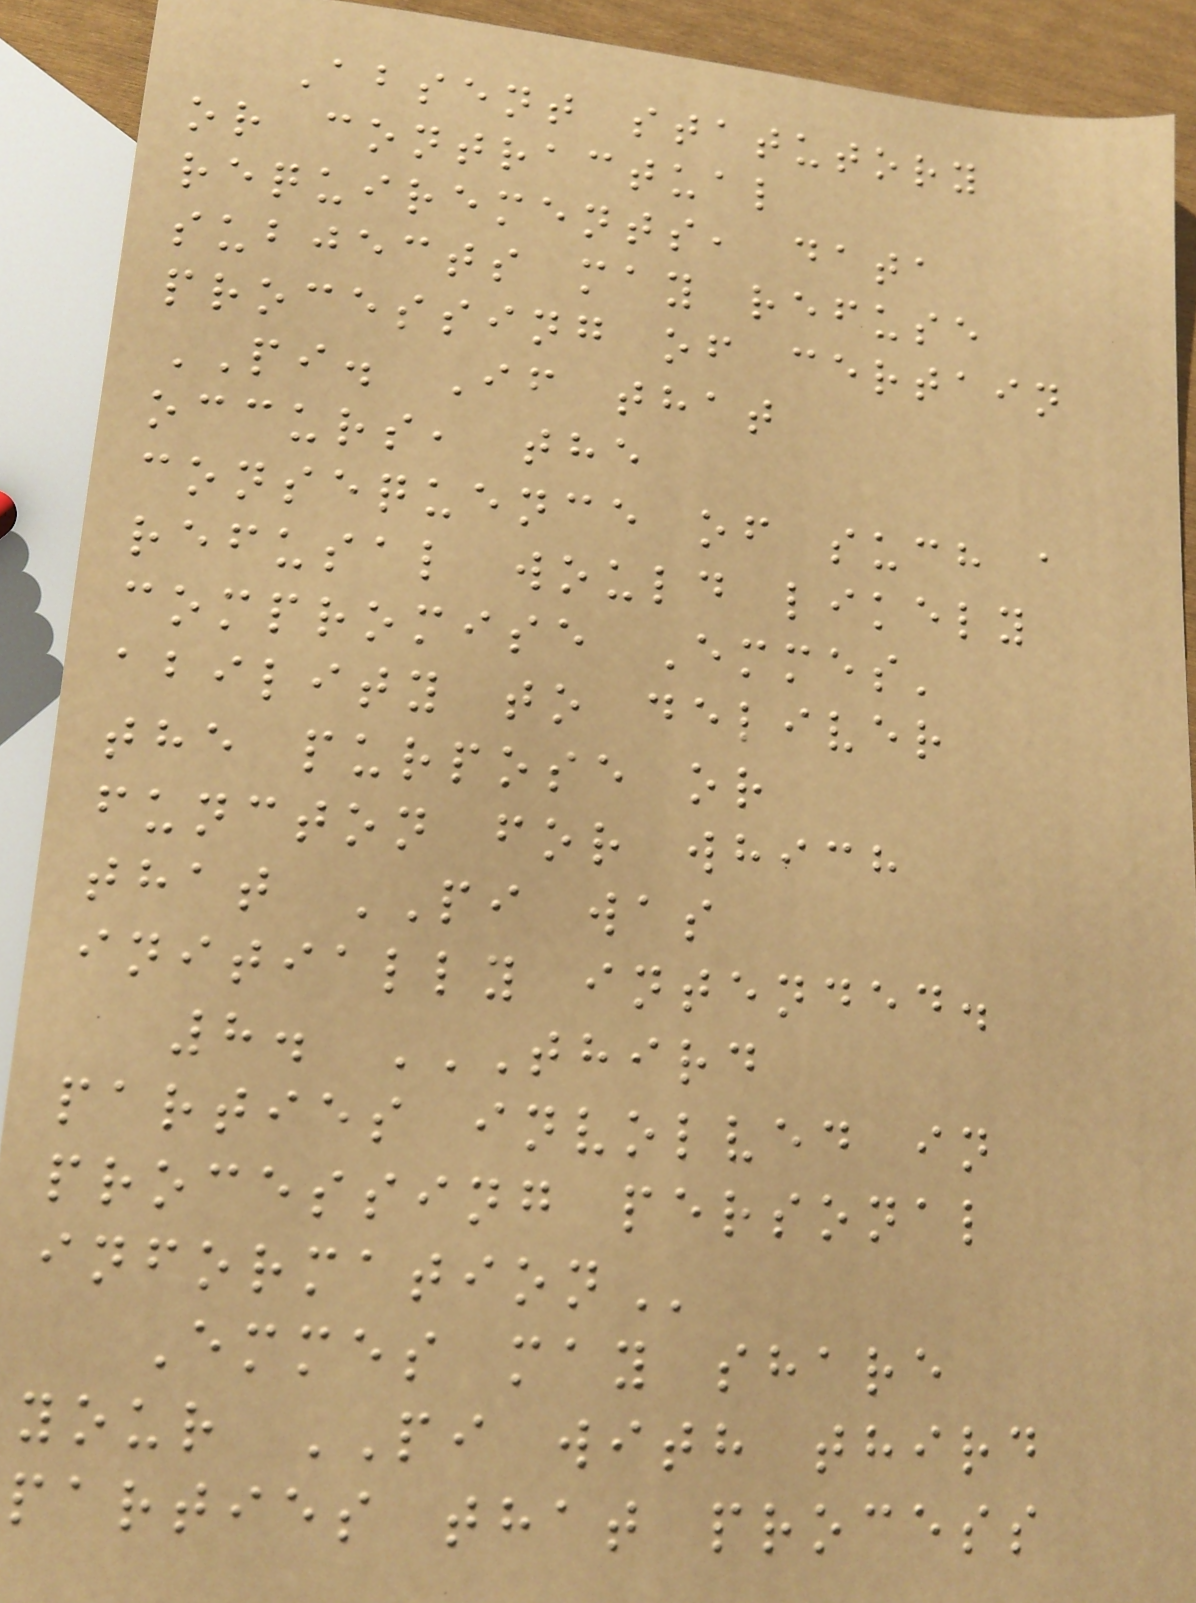Absent statutory
or contractual
requirements, data
subjects may refuse
processing of certain
PI. If that
occurs, the
consequence of such a
refusal would likely
compromise Emmes'
ability to deliver
the purpose or
functon for which
that PI was
initially intended.
8. THIRD
PARTIES INVOLVED IN
PROCESSING PERSONAL
INFORMATION
Emmes may share
your PI with third
parties that process
